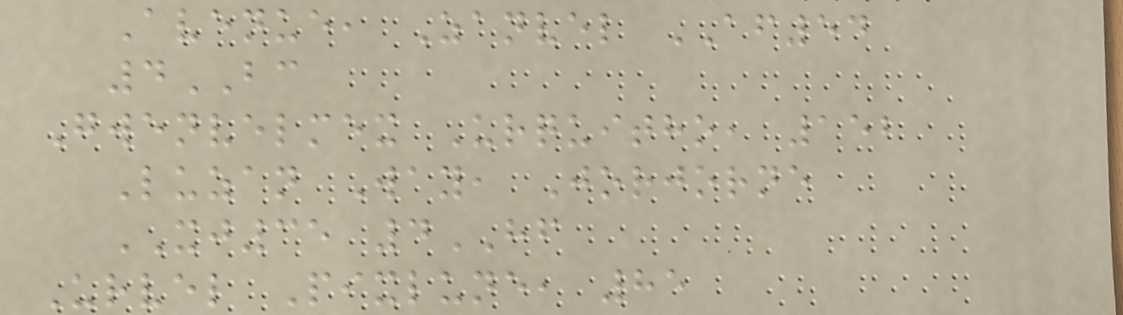Avenue, Zanvel AF54
4BC
Gwenvelmex Urquitho, 152
Luzan Way, Jorjorne
XJ35 4HF
Urvel Pixlune, 85
